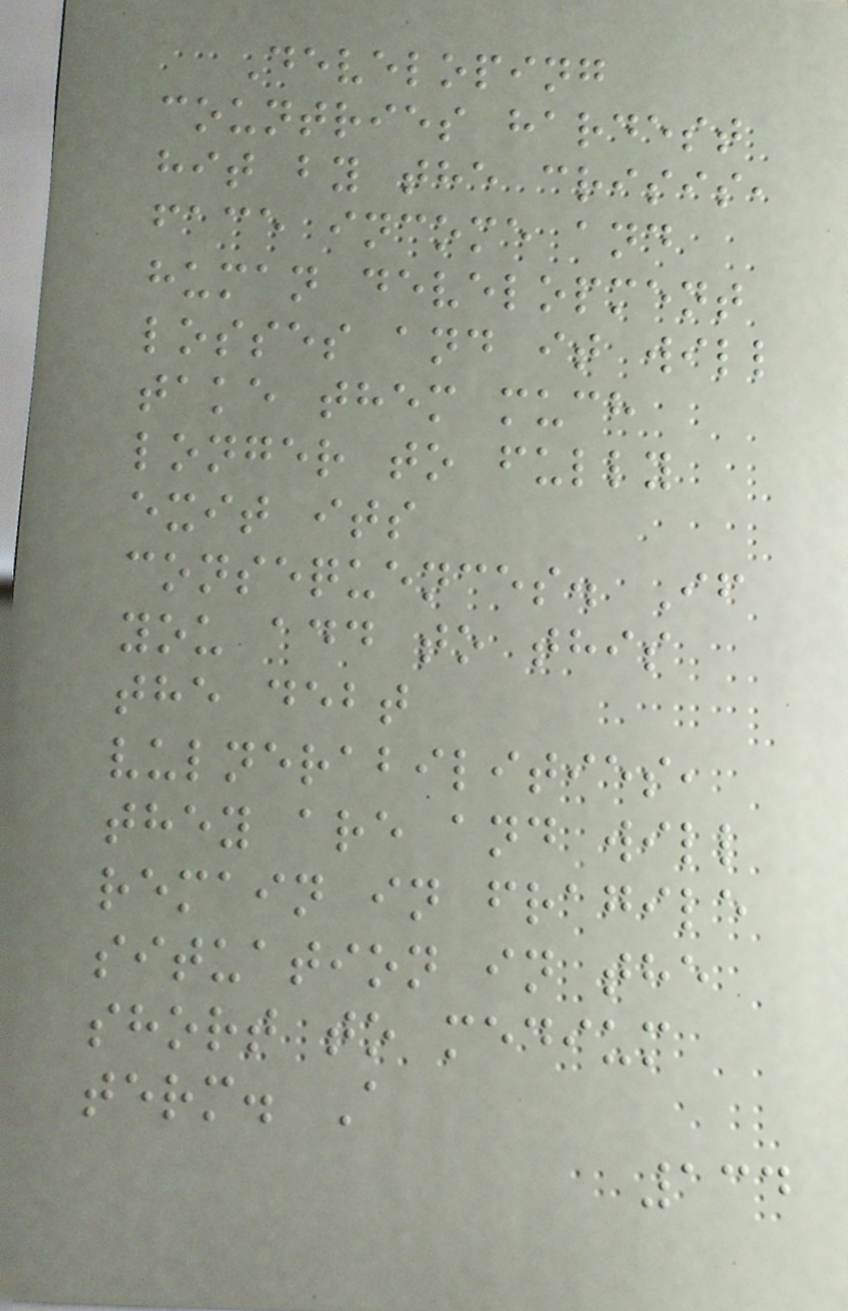Developing
countries hardest
hit by the crisis,
face income and
human development
losses and it will
take them much
longer to fully
exit its
consequences. If
you add to this
the debt
vulnerabilities,
they are and will
remain in fragile
situation in the
short to medium
term. A
134
